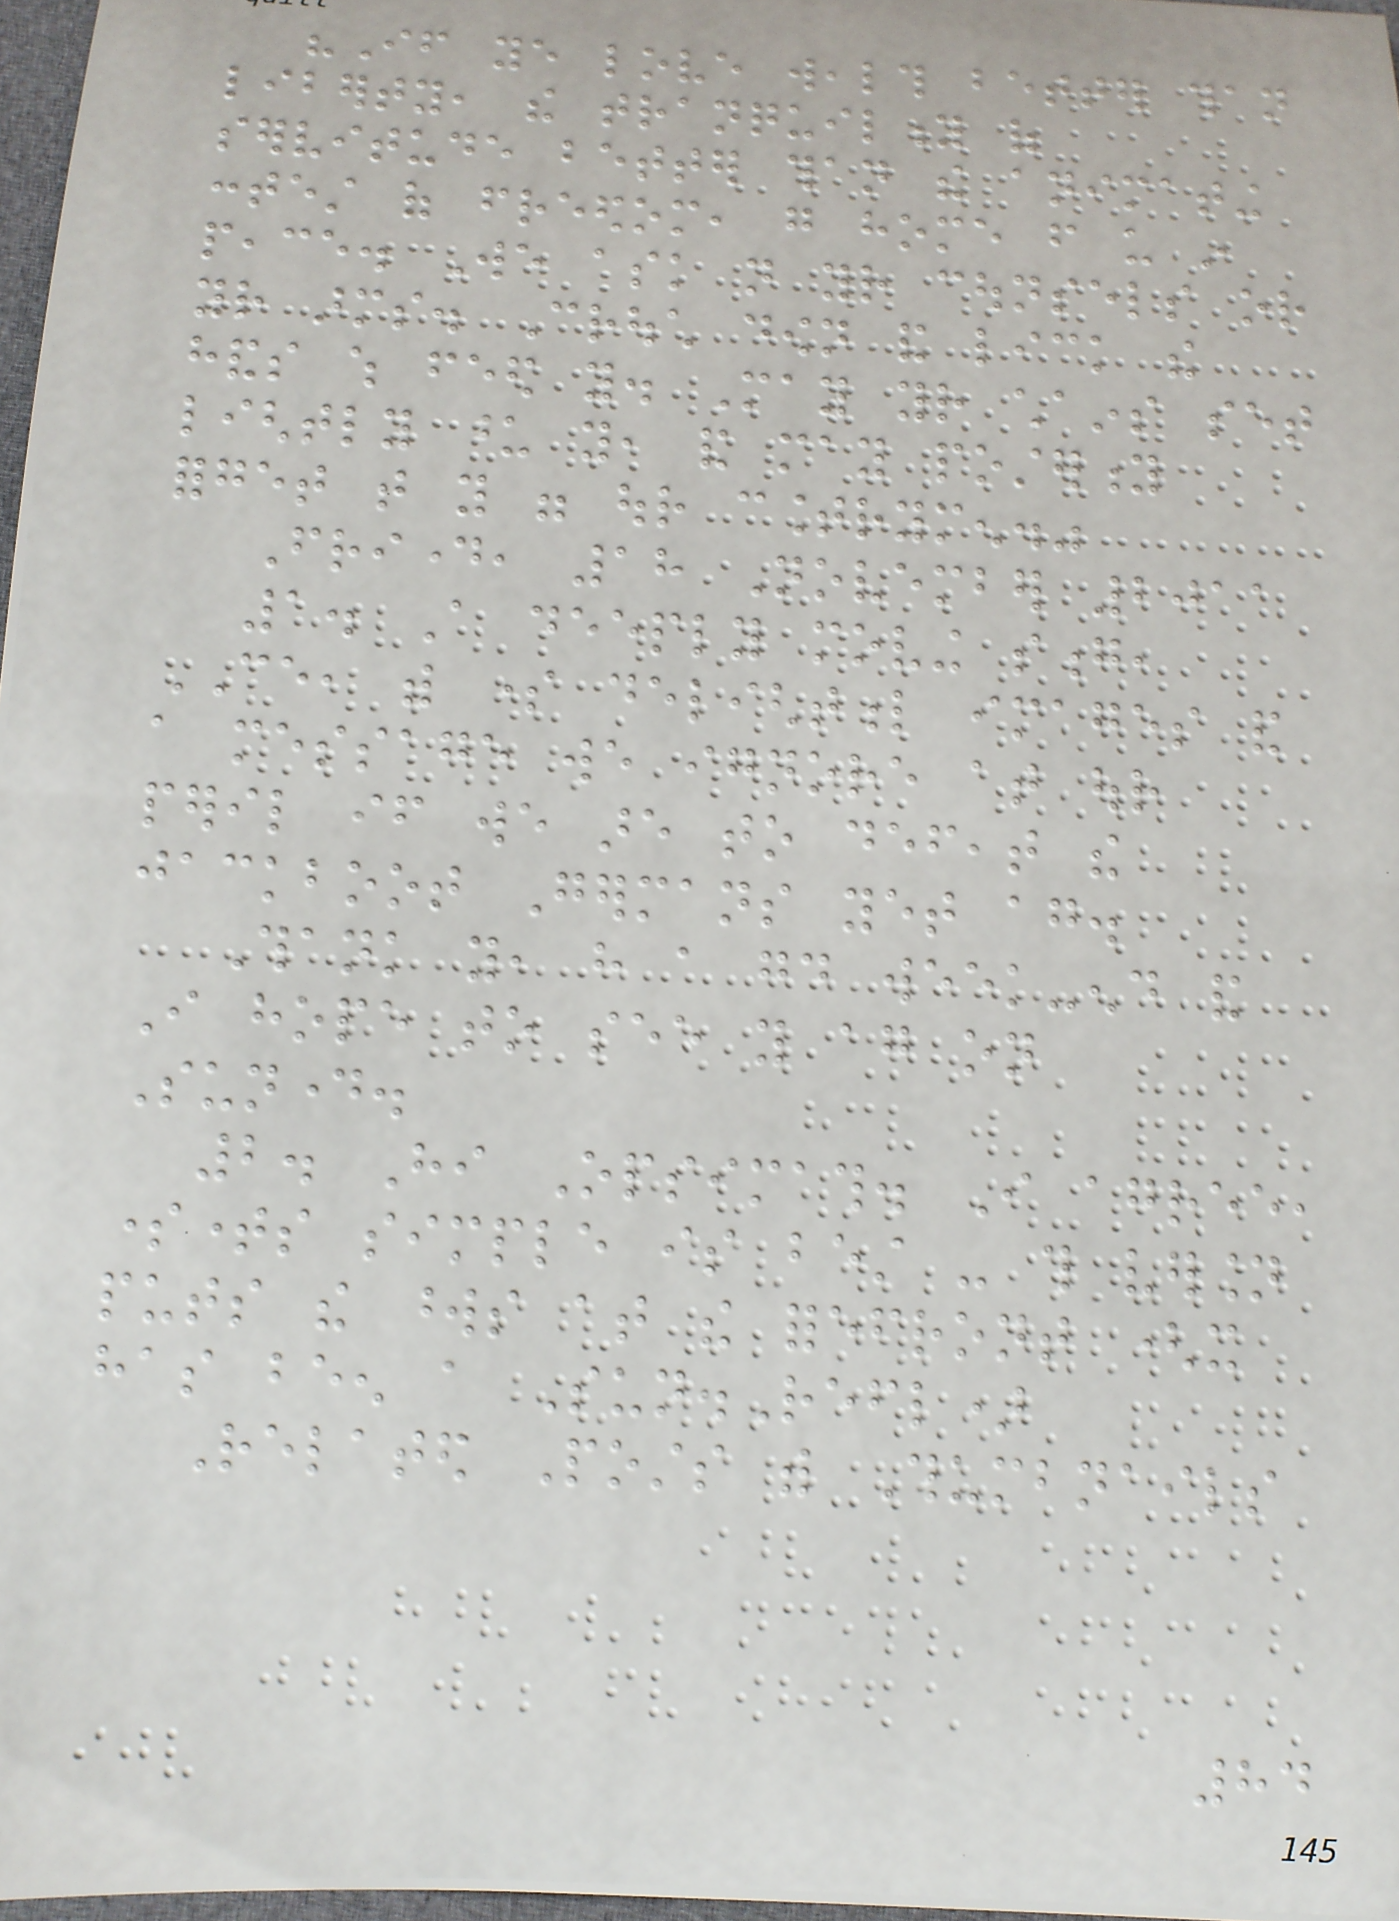"If ye love wealth better than
liberty, the tranquility of
servitude better than the animating
contest of freedom, go home from us in
peace. We ask not your counsels or
your arms. Crouch down and lick the
hands which feed you. May your chains set
lightly upon you, and may posterity
forget that you were our countrymen."
Friday, 18 November 2011
1. A deeply moving song,
CE, with some delightful images and
a message we ignore at our
peril if we are to defeat the
jackboot Germans yet again.
Thank you, have a good week-end and
I hope to see you again on
Sunday.
2. Hi Opsimath. I agree,
sometimes simple is best - this version
puts the words at the forefront (it
has been a Sun.Refl)
Related Posts with Thumbnails
84
